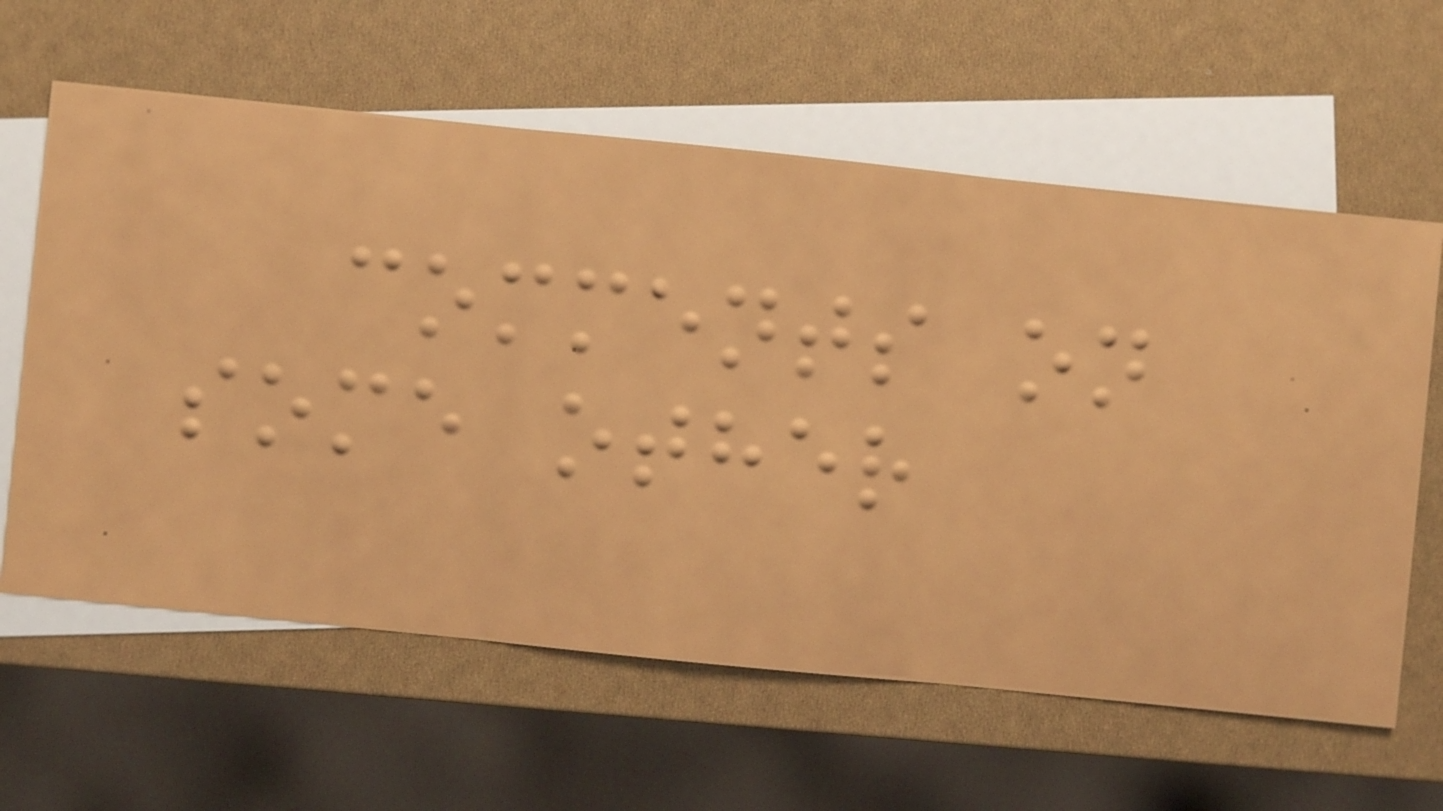comments on
some other
